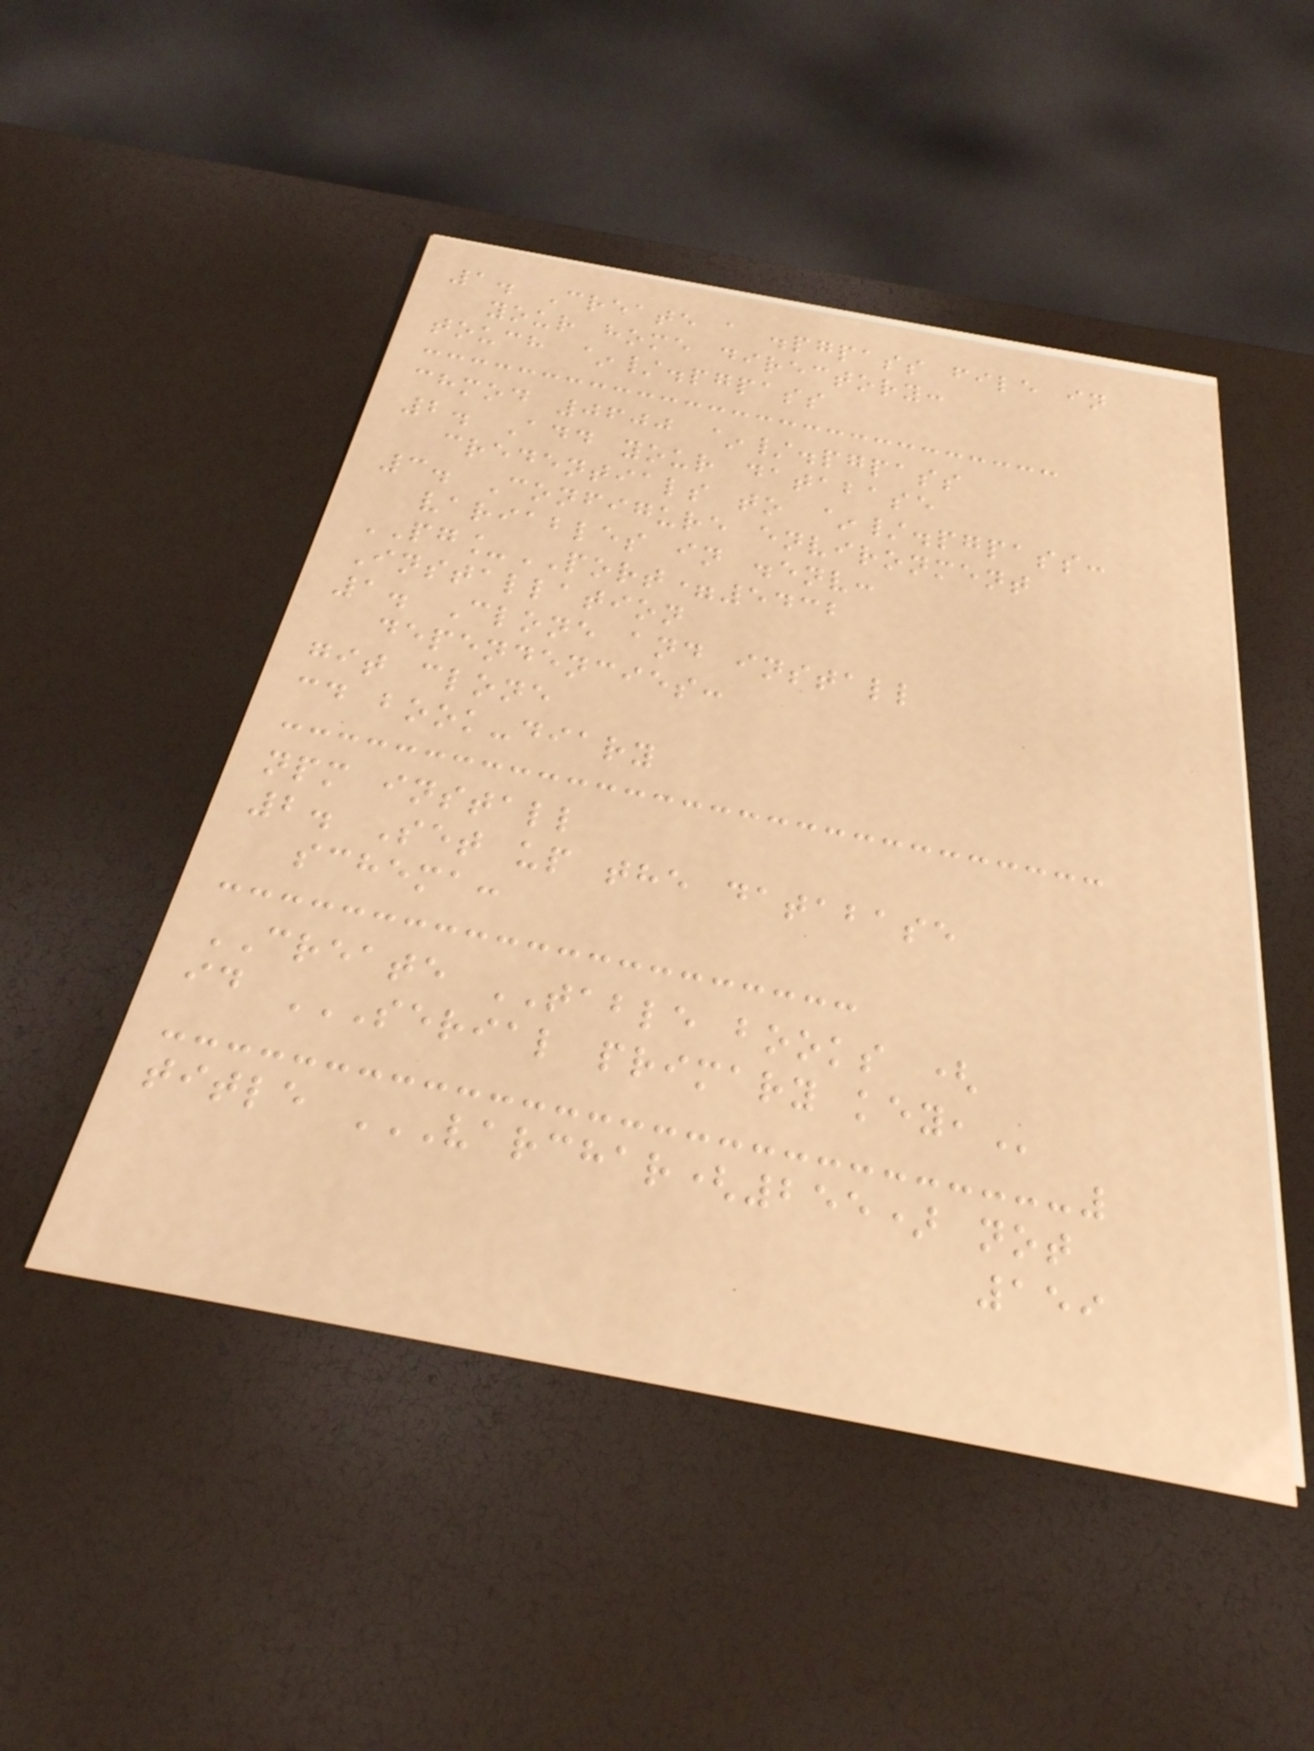1. Create a .pgpass file in
your home directory:
touch ~/.pgpass
chmod 0600 ~/.pgpass
2. Add your database
credentials to ~/.pgpass:
3. Configure environment
variables in .env:
PG_PORT=5432
Installation
1. Clone and install
dependencies:
git clone
cd book-diary
npm install
2. Set up the database
schema:
CREATE TABLE books (
id SERIAL PRIMARY KEY,
title VARCHAR(255) NOT
159
